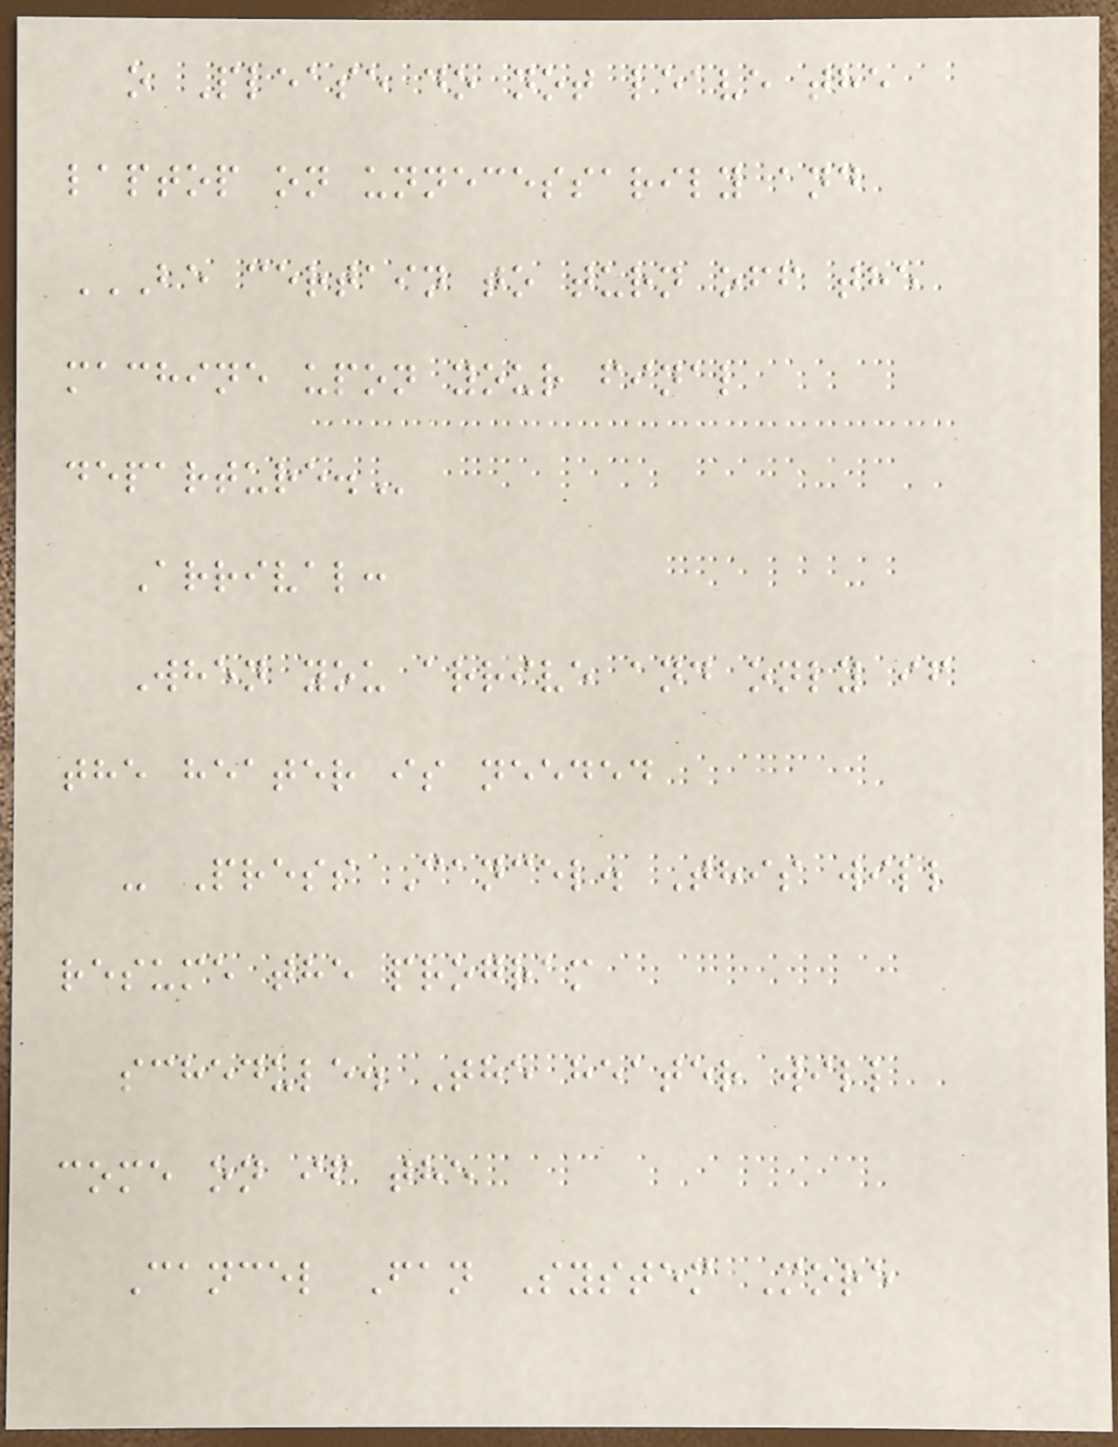o Please do not leave the
laptop on unnecessarily and
BE CERTAIN TO TURN OFF THE
MACHINE UPON YOUR FINAL
DEPARTURE.
Arrival:
When you arrive and only if
the heater is needed
- Press Cancel. This will
resume the program
schedule. The heater will
come on if the
Cancel Fan System More
